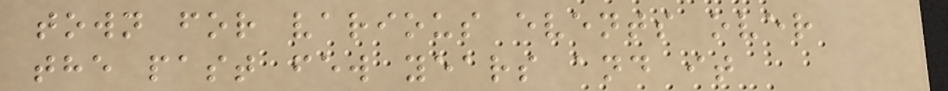town for various events over
the past few years and it
